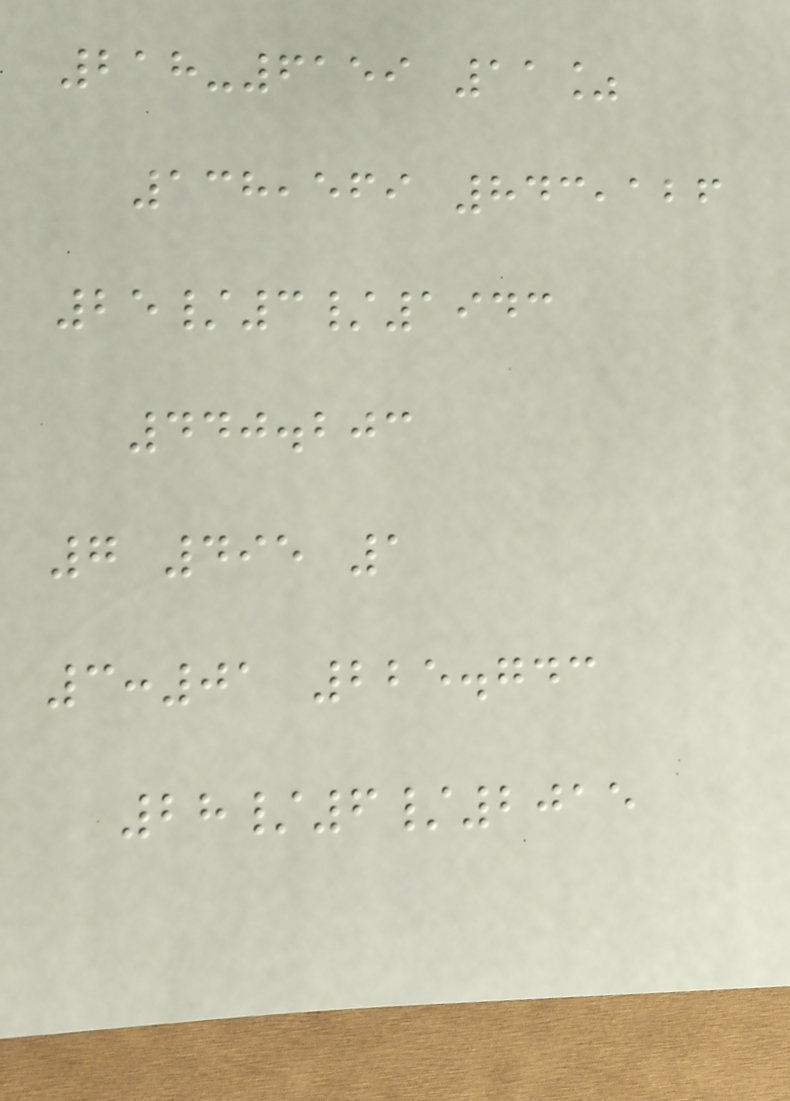218-6159 11%
138,569 843,126
25/3/1943
440.203
7 495 1
3:01 225.743
28/6/2015
